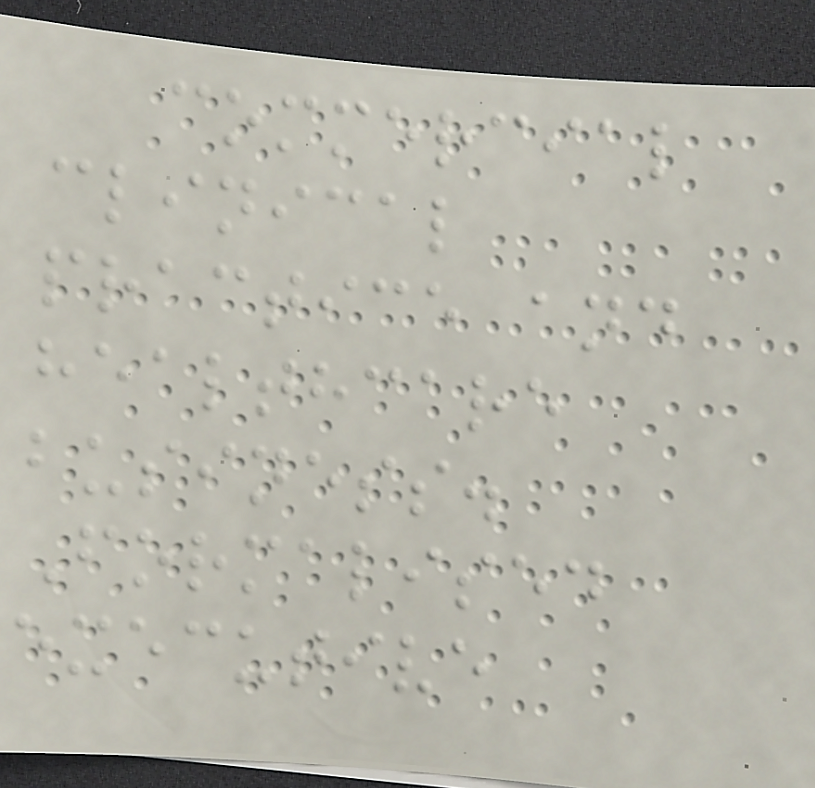commercial
clinical
practice and
healthcare
business.
Formalised
executive
